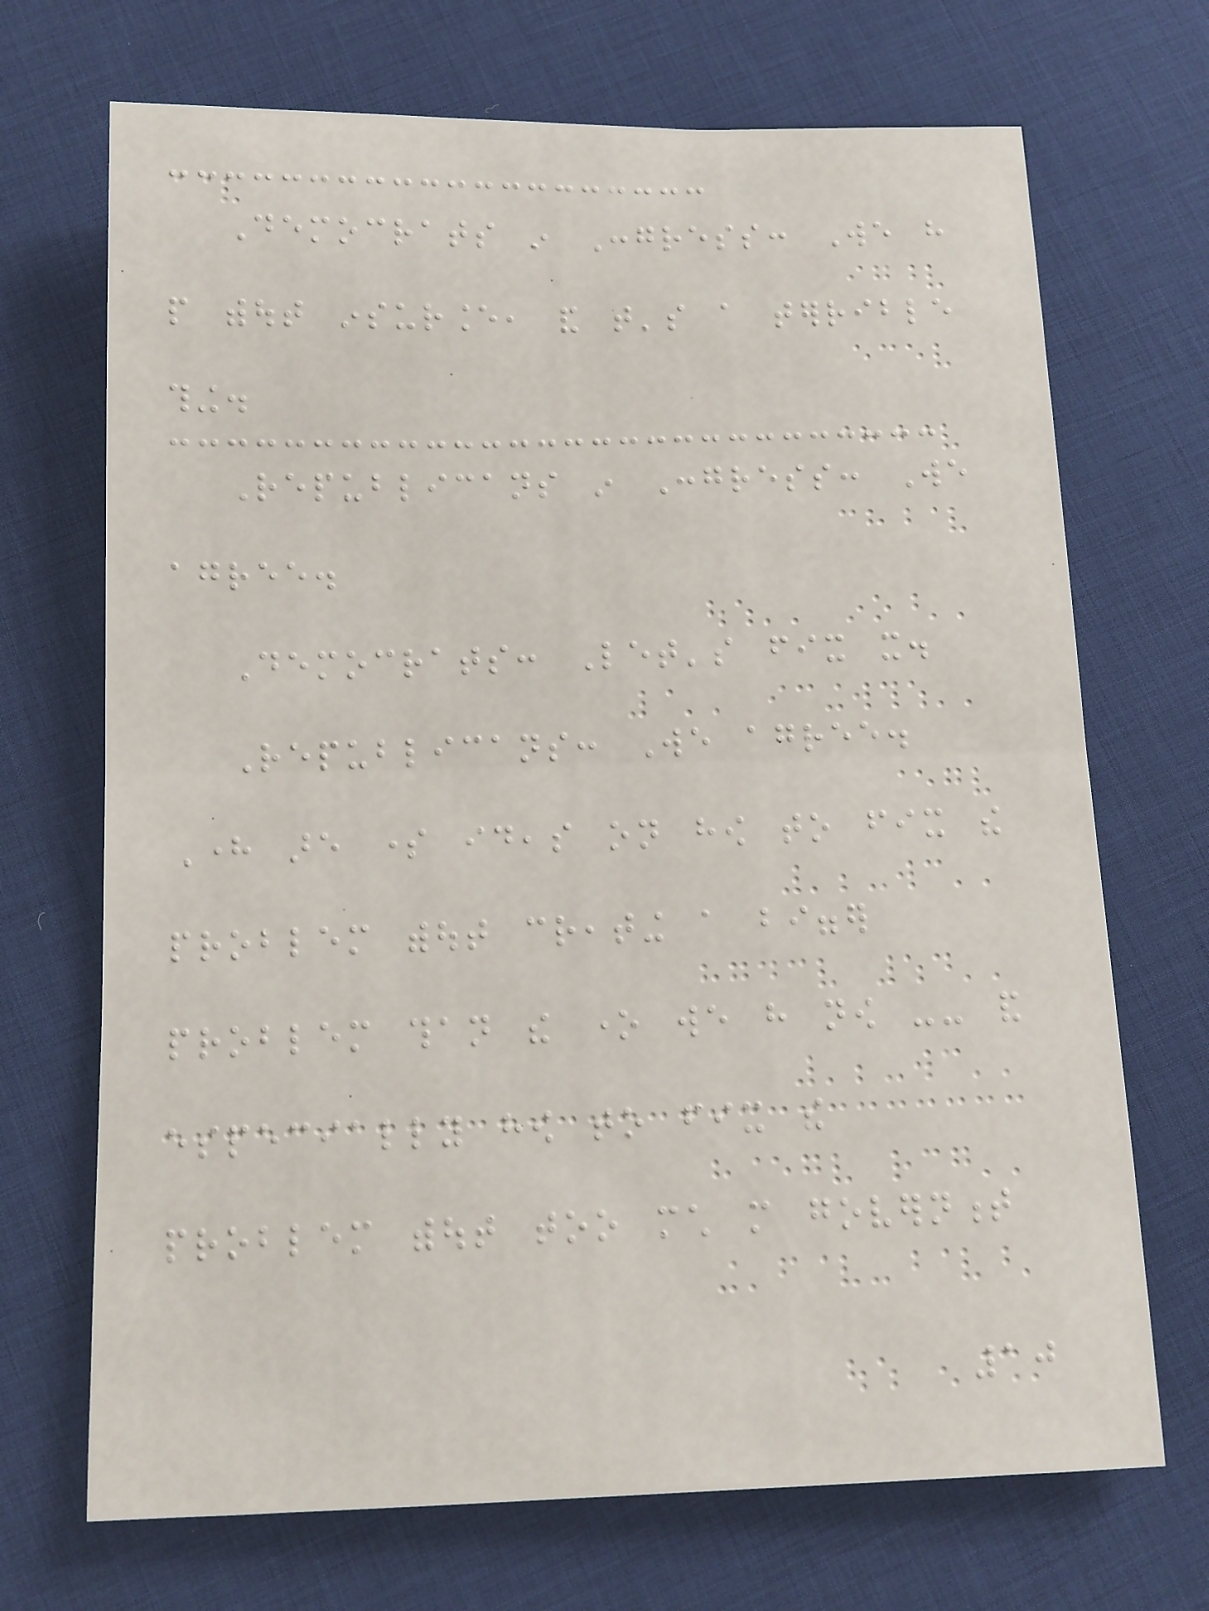Democrats in Congress: We have
people without insurance, and that's a terrible
thing.
Republicans in Congress: We
agree.
Democrats: Let's fix it.
Republicans: We agree.
Here are some ideas on how to fix the
problem without creating a bigger
problem than the one we have now -- and
especially how to fix the
problem without too much more government
10
